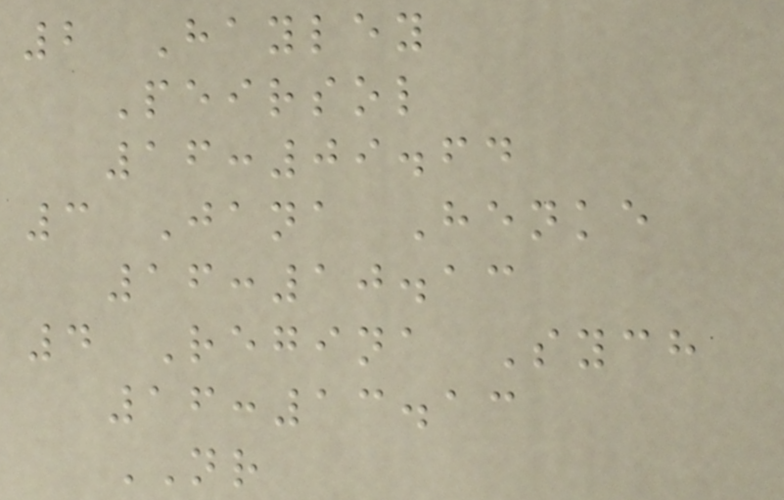2 Hayley
Peirsol
16:09.64
3 Jana Henke
16:10.13
4 Regina Sych
16:13.13
NR
